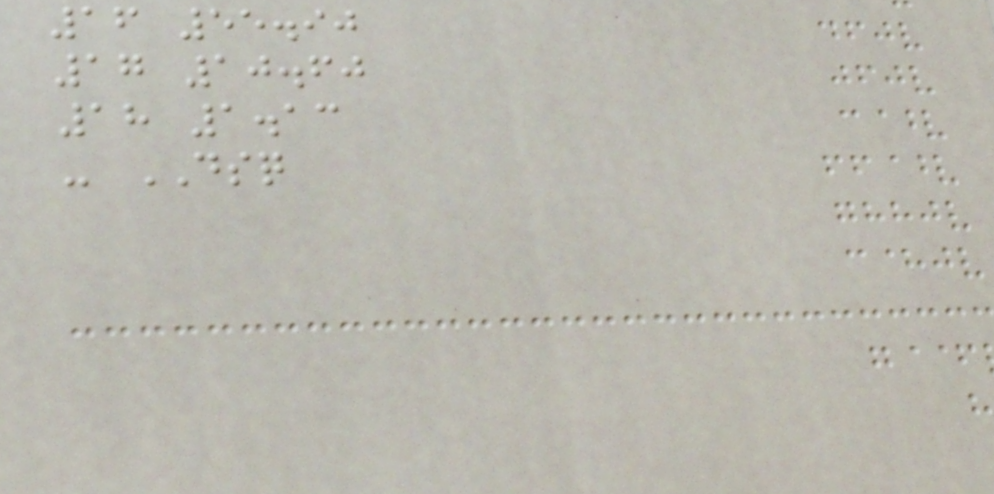16 55.90
17 10.60
18 1.13
- DSQ
